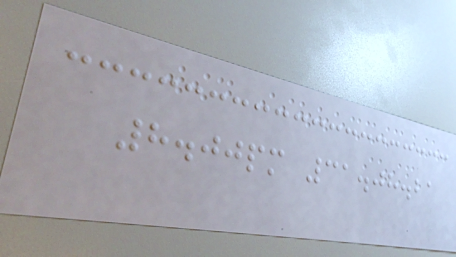8.00pm 31.08.21
